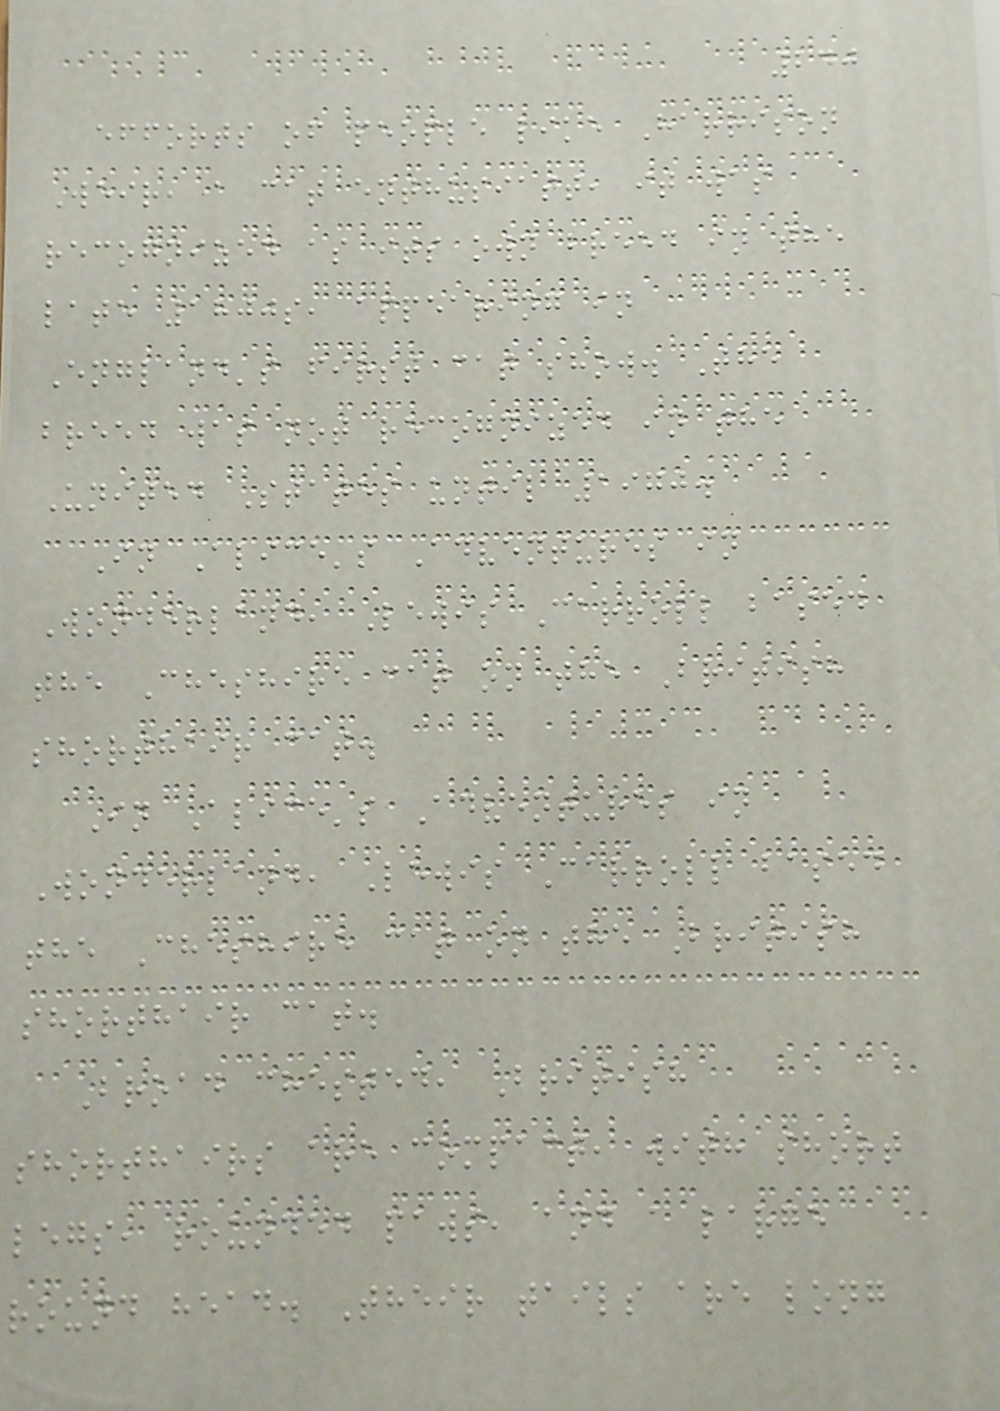240
efforts of people like Harrison
Weir, a cat enthusiast, it was
recognized as its own breed in the
late 1800s, appearing in
England's first cat show. The
breed was not recognized in the
United States until 1970.
In Alice's Adventures in
Wonderland, Lewis Carroll based
the Cheshire cat on the British
shorthair cat.
In Alice's Adventures in
Wonderland, Lewis Carroll based
the Cheshire cat on the British
shorthair cat.
Broad chested, British
shorthairs are compact, with short
legs, rounded paws, and a large
round head. Their tails are long
